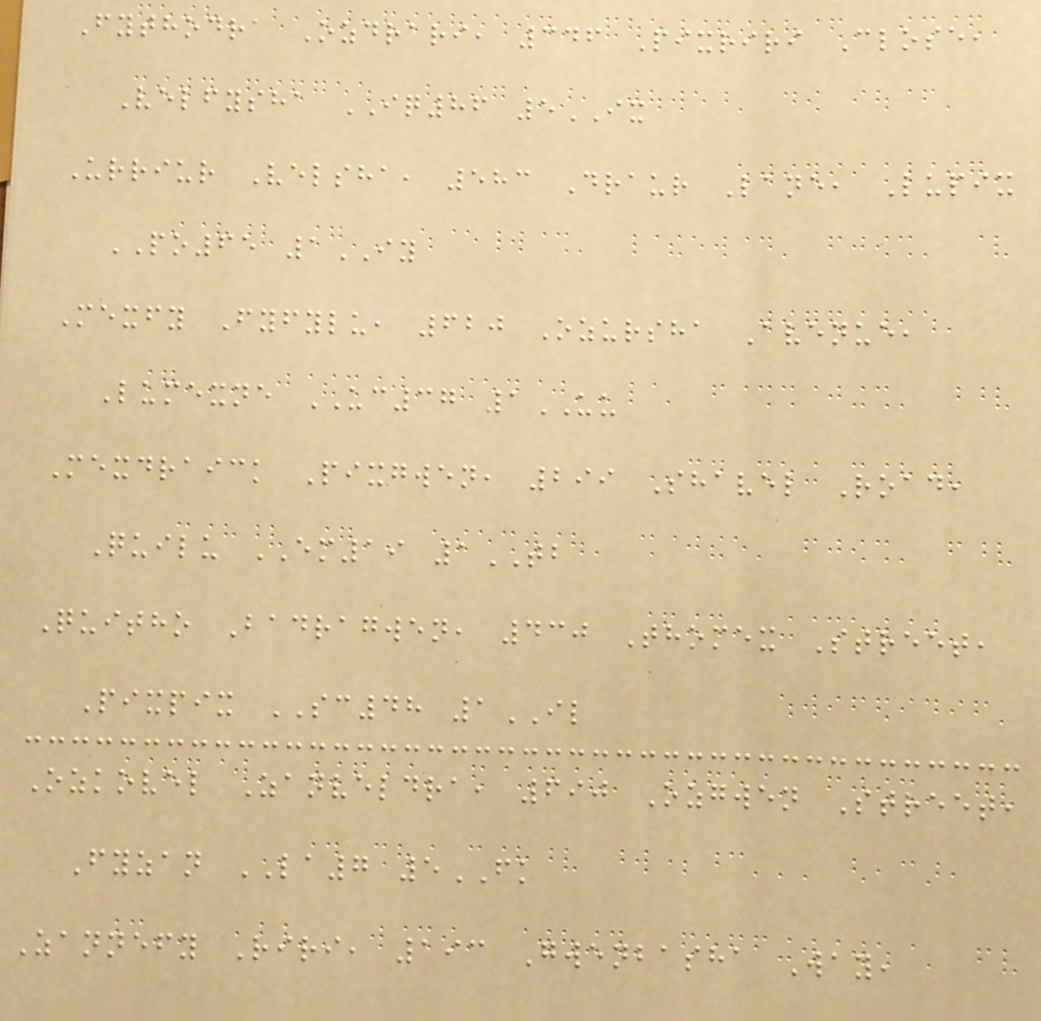Fythodra Ozdrari, 346 Pixriri Close,
Velfysha IQ86 5IX
Urriur Velsha, 583 Draur Lane, Lupix
PO65 1IY
Mexfy Fyfylu, 620 Ozursha Avenue,
Lumexne UC37 1UU
Mexdraick Pixgwen, 299 Shavel Road,
Quilu EM19 1TB
Quitho Badragwen, 430 Thomex Street,
Pixpix SC48 1IL
Ozkovel Zanveldra, 690 Ozgwen Street,
Fyzan LA7 5FK
Zannefy Riri, 193 Gwenbasha Way,
